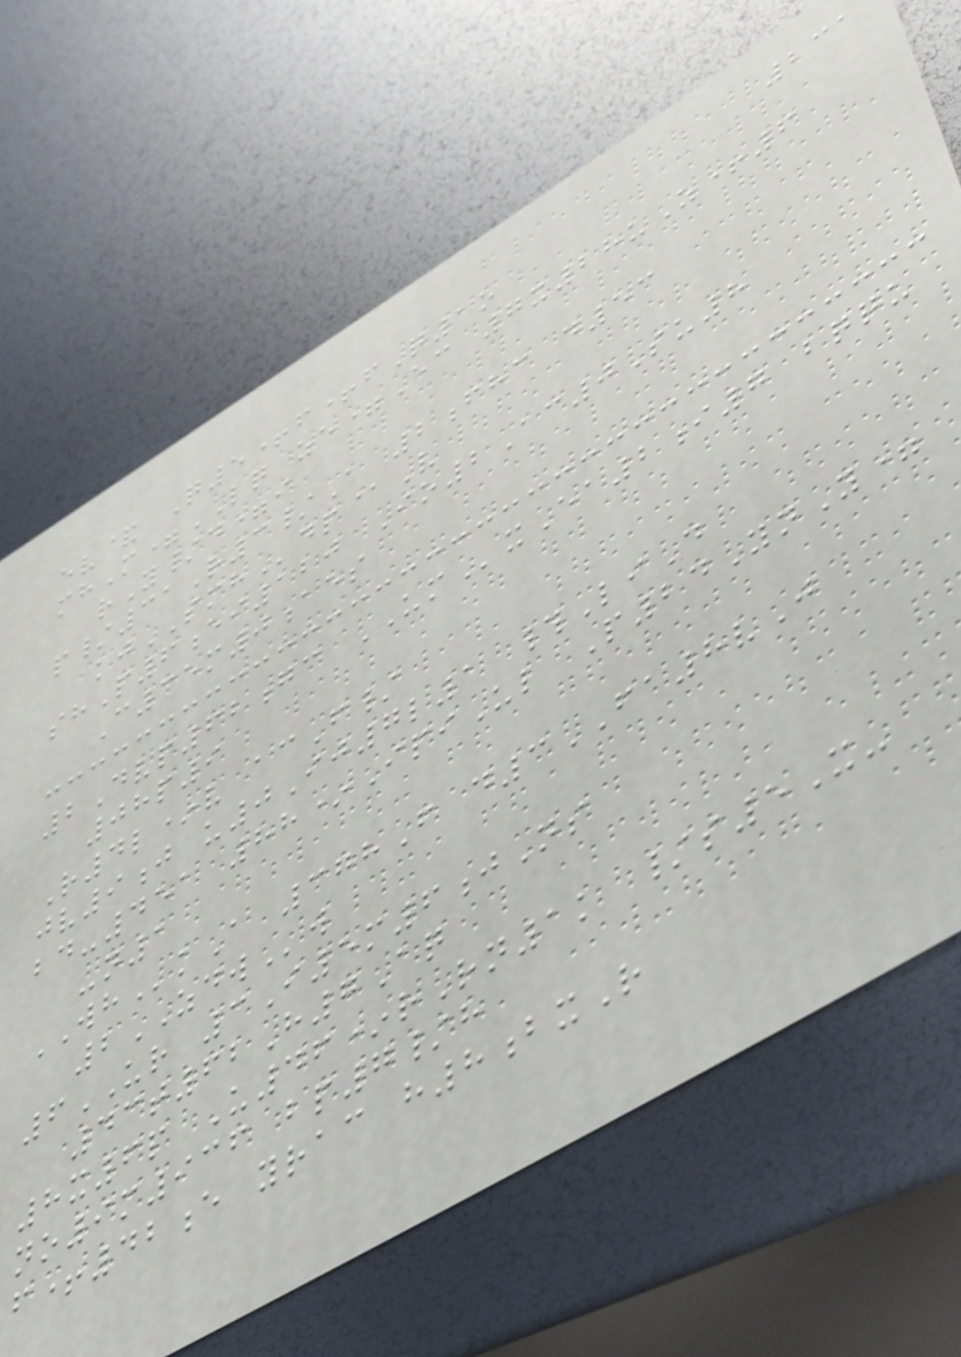231
ev& Q5+f+fQ1o
mhM=LQ ze=Ec 7x28uZ+6
rY/d=i
p/31R3/A 2fhc d53
kjSMHdp@V
shP6ei120 Io2Ac0Su8
C35m0aes
2Dvp62gc UMxEa2i7 bqqu
08p9
R4l*v acF/
jv9j u0Ij7l1 #LiD
bd-451 88*IpiUl P24YnY=
-n1
WHkA 378F d3FA8vJ
2ZDWw
6UR 3I5m6jNs
43t62H7Aq
8x6p U46*rRn1k /s5X-
no9m936 bp7/h
f+42e yrac h8bxR
